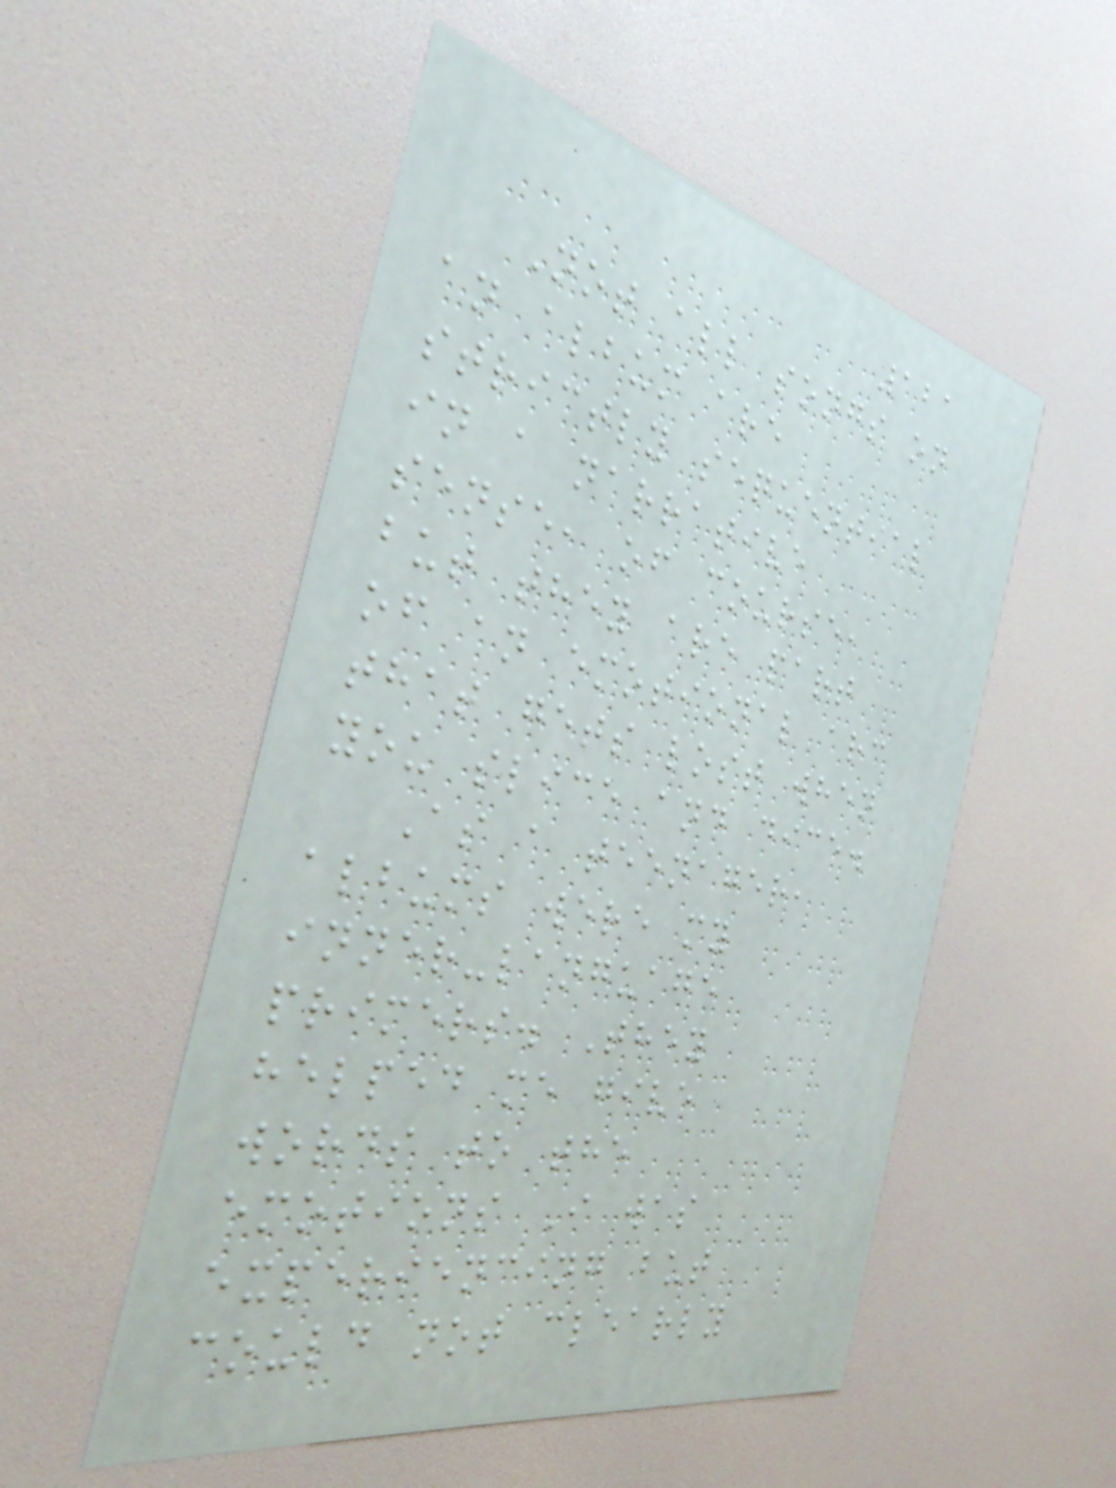121
Not all songs on
an album are
strictly sequential
in a narrative
sense, of course,
but they are part
of an emotional arc
that gets lost when
you slice and dice.
As a teenager,
albums were my
inner-language
primers. They
helped me give
words to the
emotions I was
experiencing but
could not clearly
